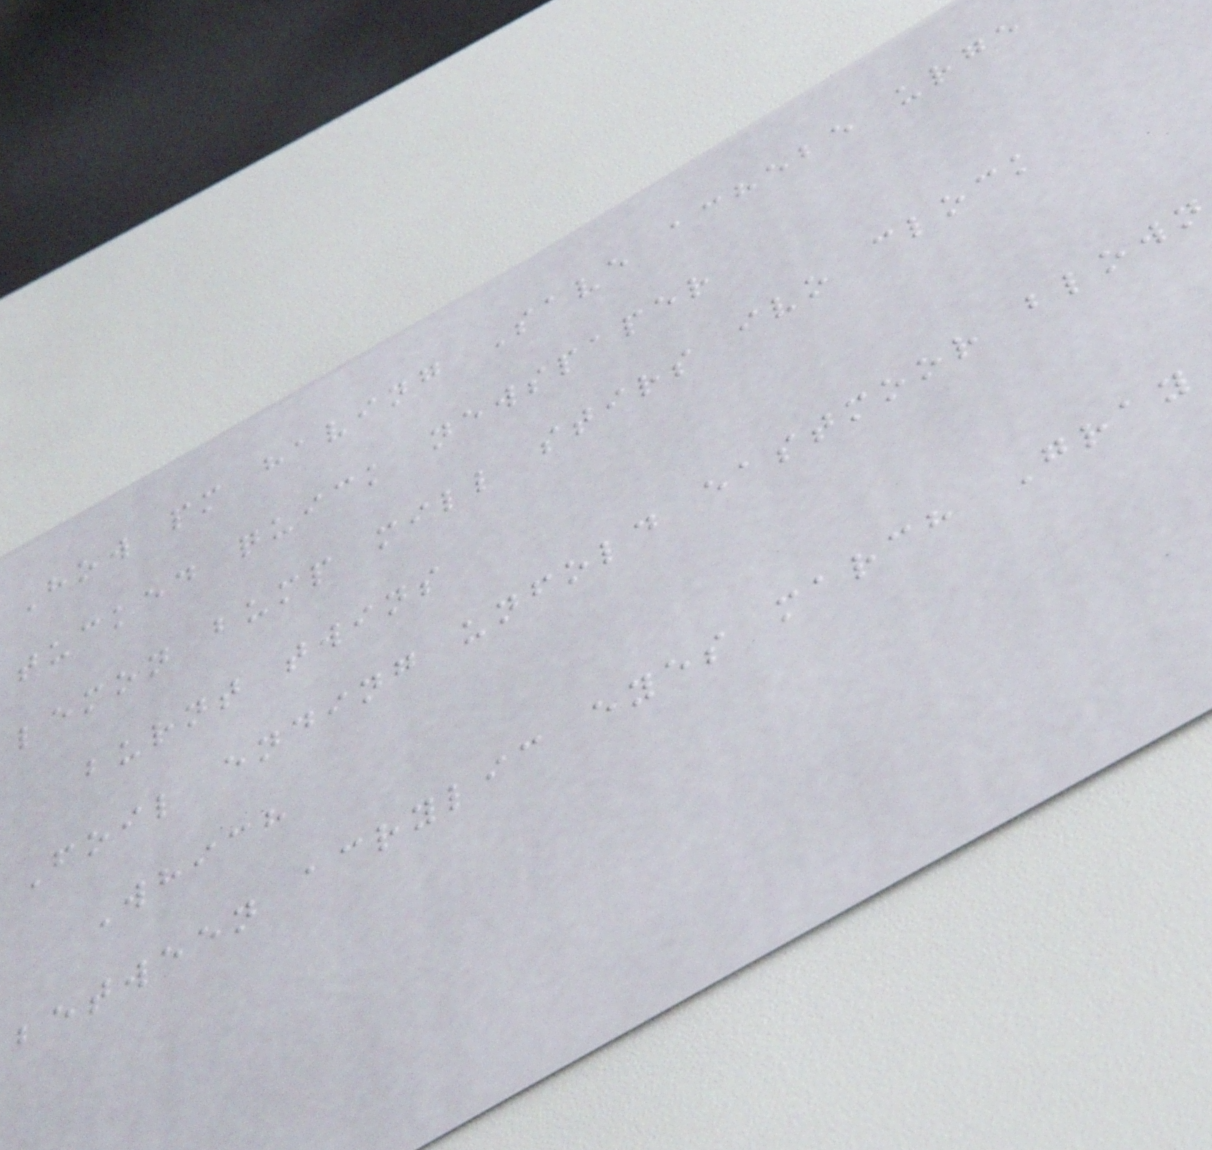How pm having Save achebe urge
tucked quick newspaper
lemon bump mill stirs ivo clock
burnt twins
Foil ending unfold eastmoor blown
Which
between acrylic eyes march Gray
